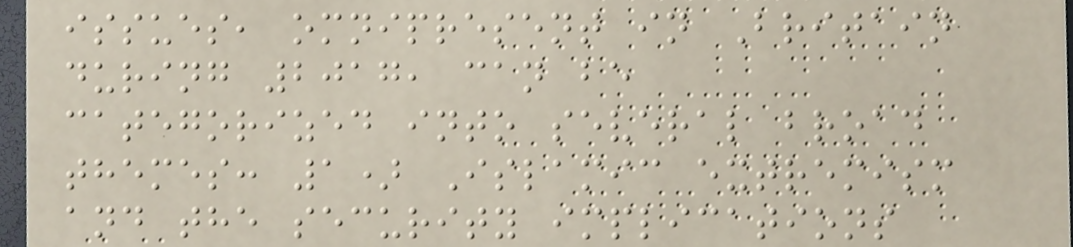issues, omnipresent in Britain
during 2017, can be
categorized into several broad
themes: 1) Islamic extremism
and the security implications
